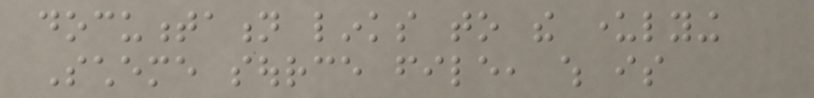documentation links to the underlying
Scheme source file, which is
